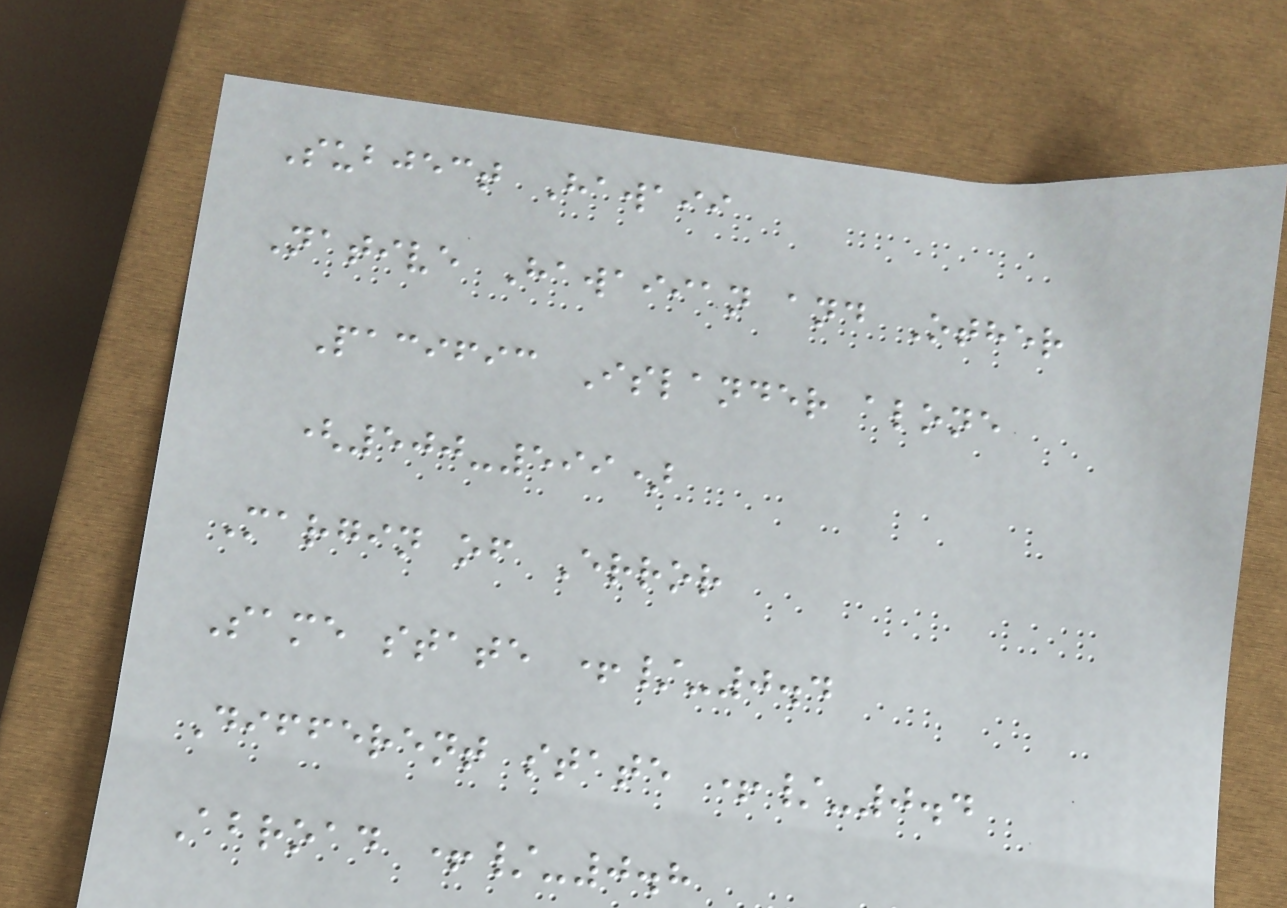Subject Hawaii
Native Hawaiian and Other
Pacific Islander alone
(500-599)
Margin of Error
Same state +/-0.4
Different state +/-0.4
Abroad +/-0.8
